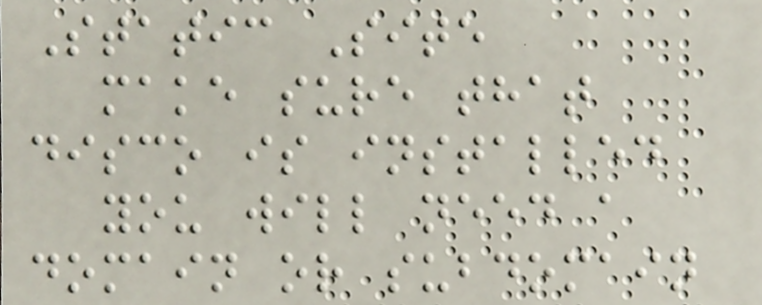Static Site
make sure that
disco is installed
you will need a
domain or subdomain
